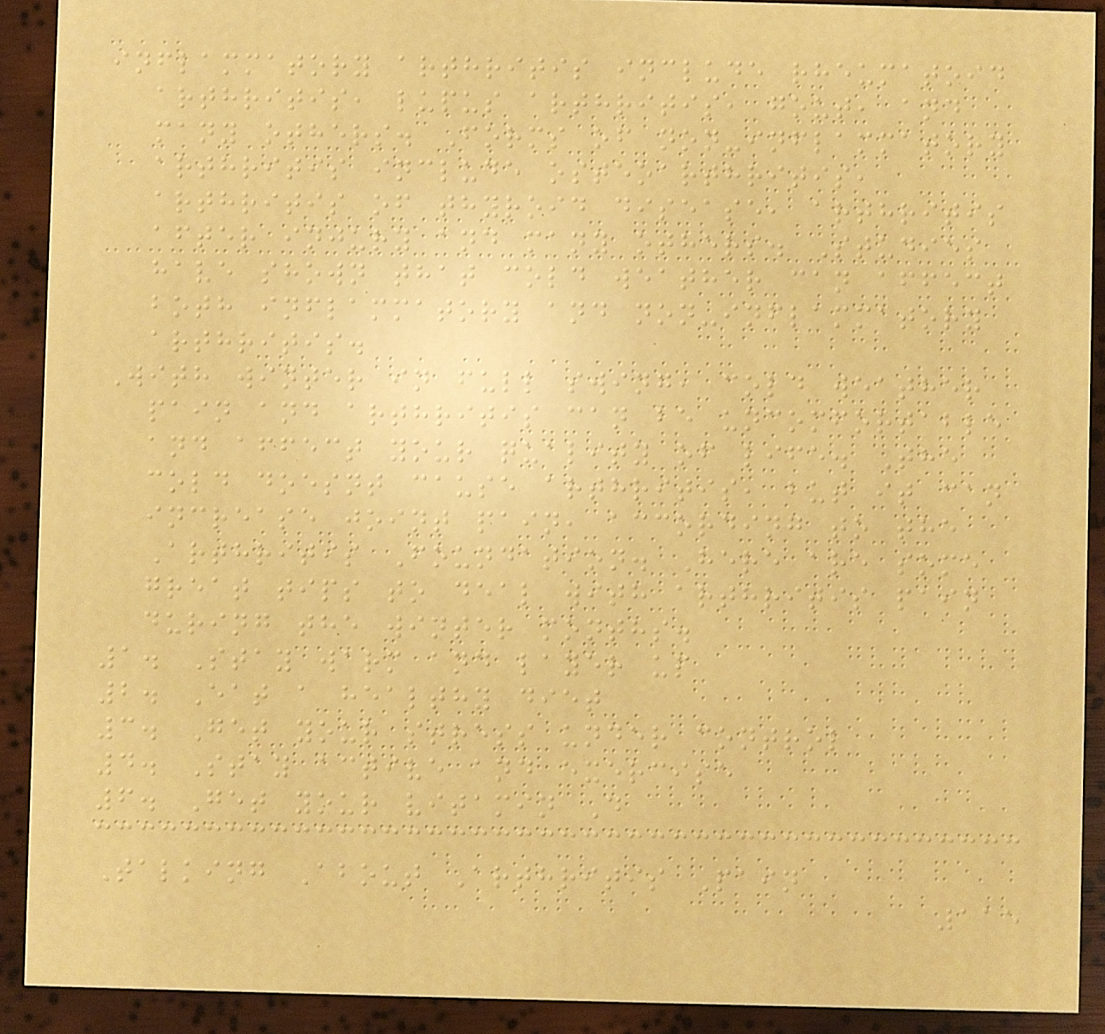inflammatory arthritis include rheumatoid
arthritis, lupus arthritis, gout, and
many others. Forms of non-inflammatory
arthritis include osteoarthritis,
arthritis of thyroid disease, arthritis
after injury and many others. Studies
have shown that cold weather can affect
both inflammatory and non-inflammatory
arthritis.
With winter in full swing, cold weather
pain and arthritis can be uncomfortable
and affect your quality of life. The
cold doesnt cause arthritis, but it can
increase joint pain, according to the
Arthritis Foundation. Here are some
great tips to deal with arthritis pain
during the winter months.
1. Stay warm and layer up
2. Eat a healthy diet
3. Get your stress under control
4. Stay active and exercise
6. Get your vitamin D
Talking About Arthritis Pain
115
